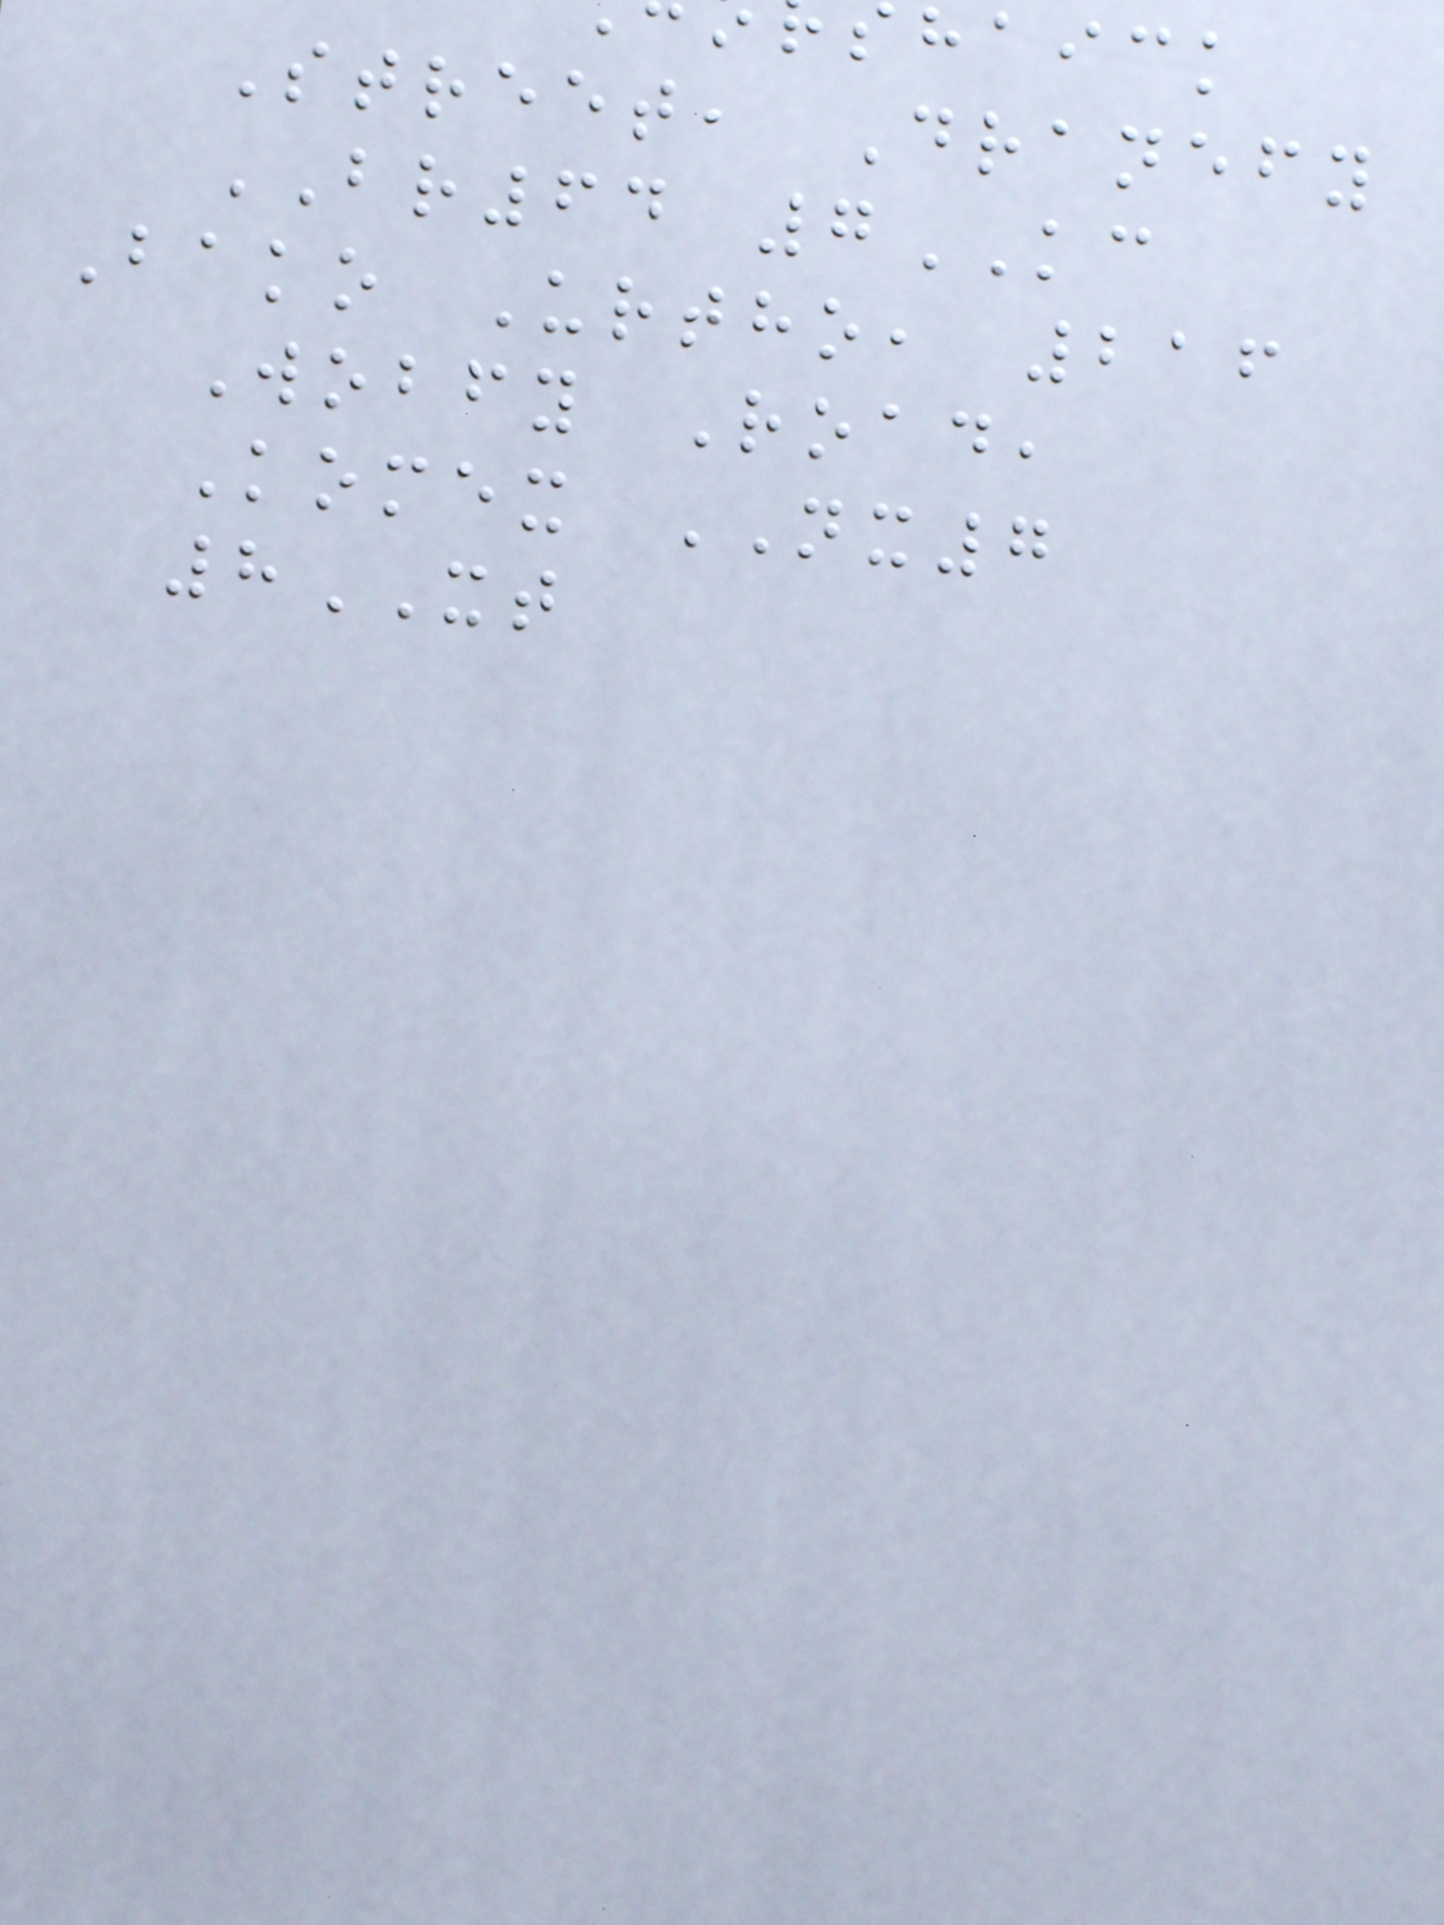haick
Street, Dranefy
BR64 7KC
Bako Urtho, 216
Wobfy Road,
Komex NX7
8XT
